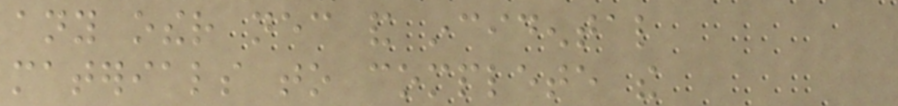any other necessary and incidental
materials to complete the
